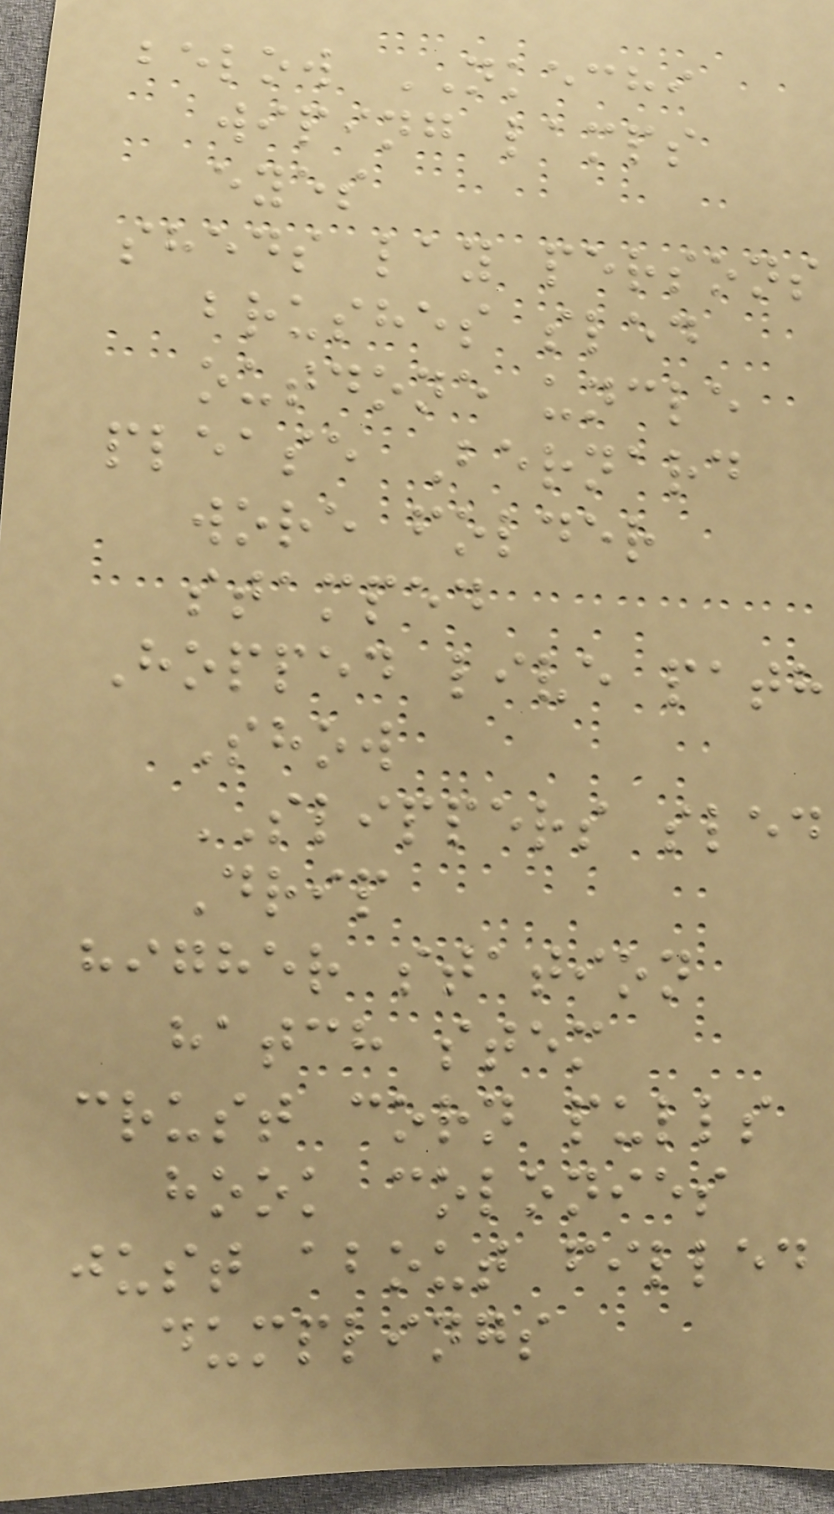below NKECHI
wiping lamps
eyes
sheds lay persons
brushes sled
outdone uncle
please Bernard
wore folder
stamped
Hopped live path
Show
SLIPPERS sled
Drip
higher station
hatch stem
crust corn pulls
hook colonies
just about filled
dumplings
